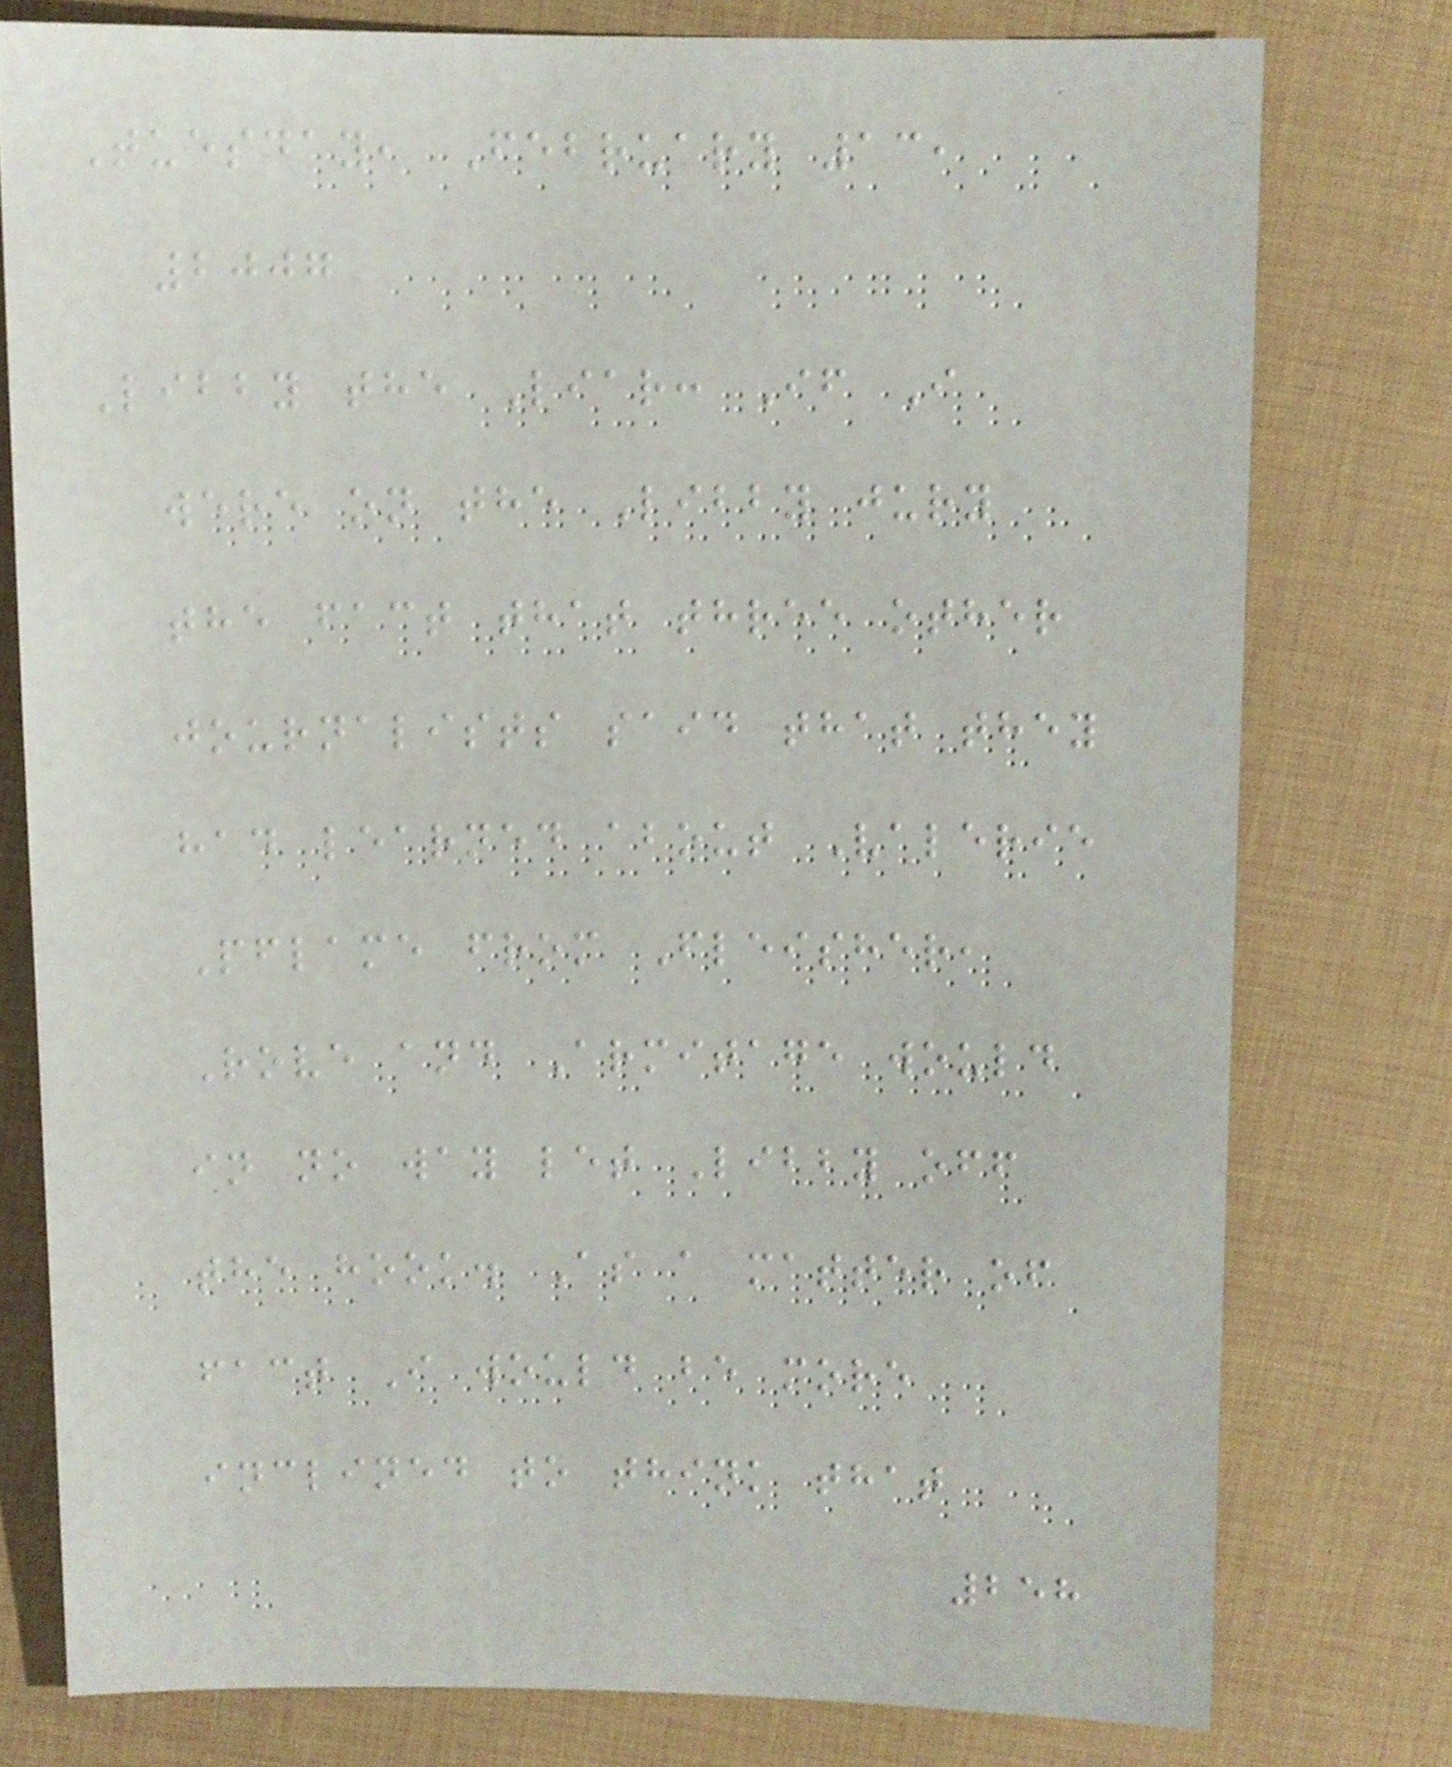Tuesday, February 13,
2007
Libby the Liar: If I
were on the Libby jury
the fact that three other
journalists said that they
had learned about Valerie
Pflame from Fleisher,
Rove and Armitage would
in no way let Libby off
the hook. As a matter of
fact I would be more
inclined to think that
258
